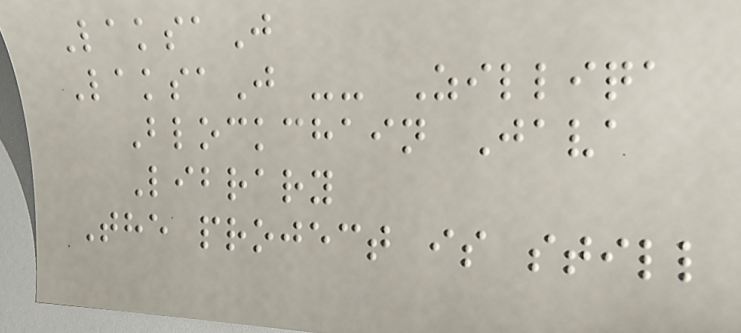LaksaJ
LaksaJ -- Zilliqa
Blockchain Java
Library
The project is still
